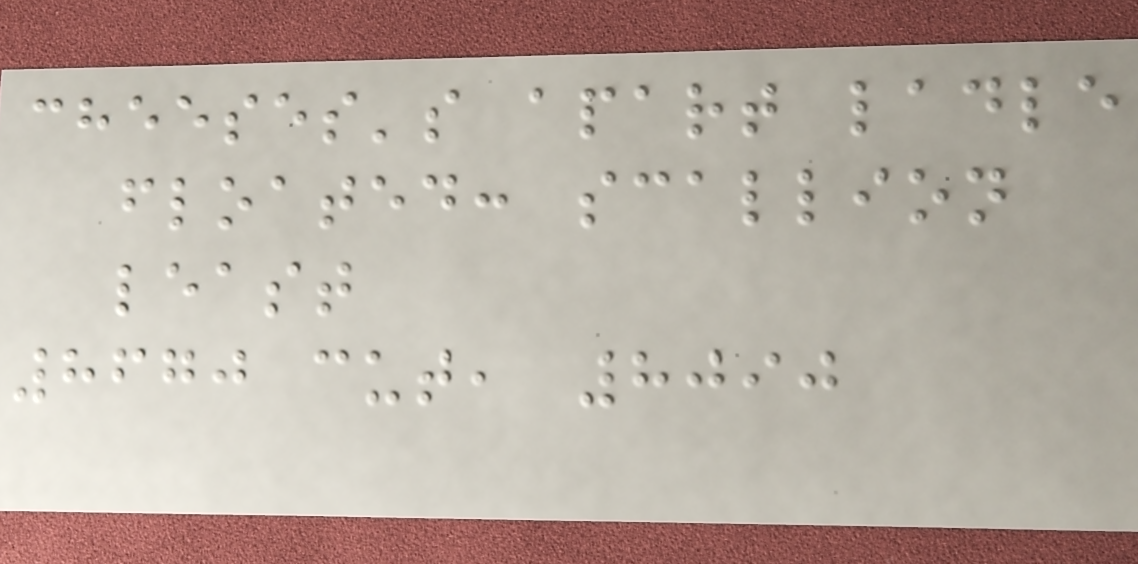cheeses's apart ladle
floated: scallion
least
8670 cut, 8090
